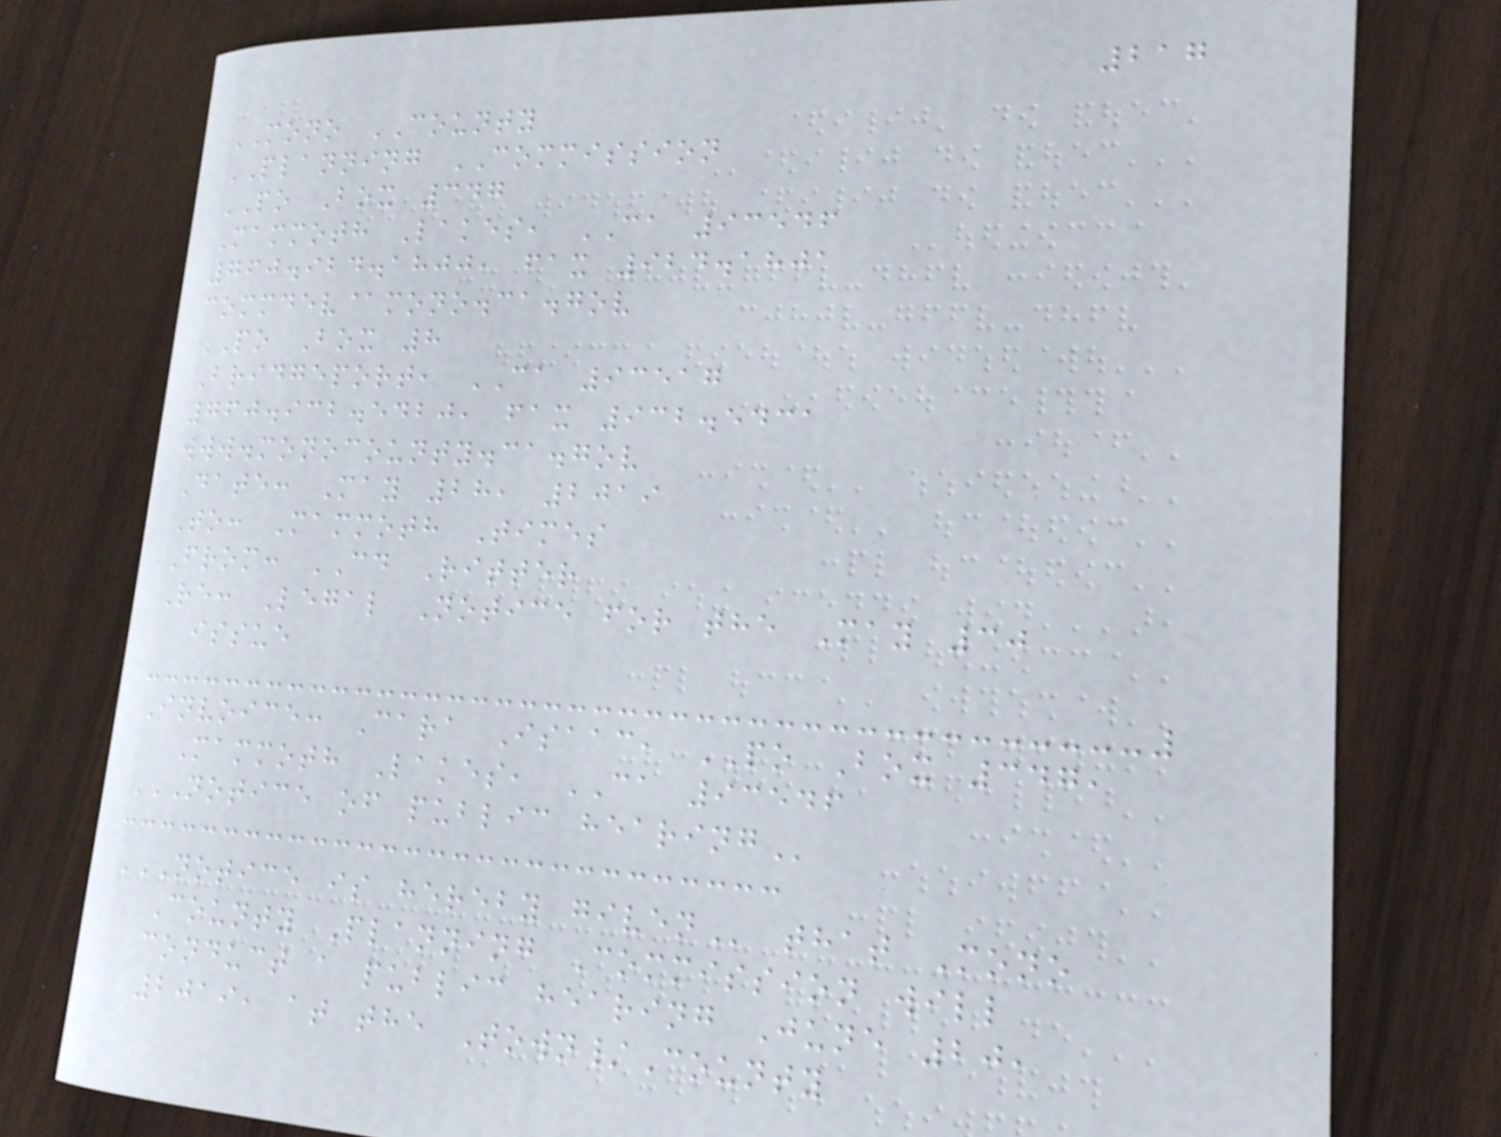217
MONO COUNTY
PLANNING COMMISSION
PO Box 347
Mammoth Lakes, CA 93546
760.924.1800, fax 924.1801
commdev@mono.ca.gov
PO Box 8
Bridgeport, CA 93517
760.932.5420, fax 932.5431
www.monocounty.ca.gov
Date: May 28, 2019
To: Mammoth Times
From: CD Ritter
Re: Legal Notice for the May 30
issue
Invoice: Cara Isaac, PO Box 347,
Mammoth Lakes, CA 93546
NOTICE OF PUBLIC HEARING
NOTICE IS HEREBY GIVEN that Mono
County Planning Commission will
conduct a public hearing June 20,
2019, at the Town/County
